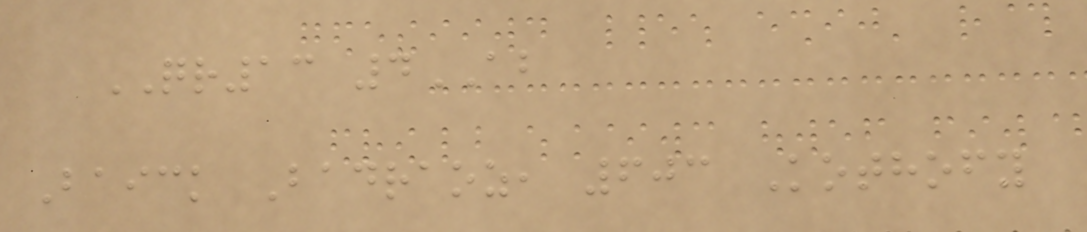QR13 4AB
Baick Badraoz, 603 Kothofy
